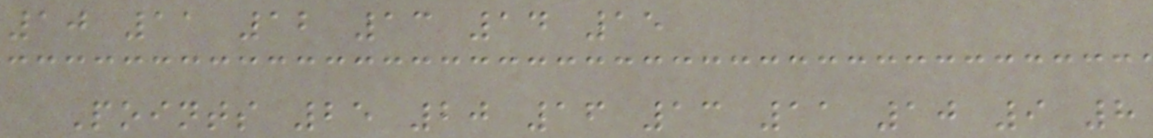10 11 12 13 14 15
Points 25 20 16 13 11 10 9 8
